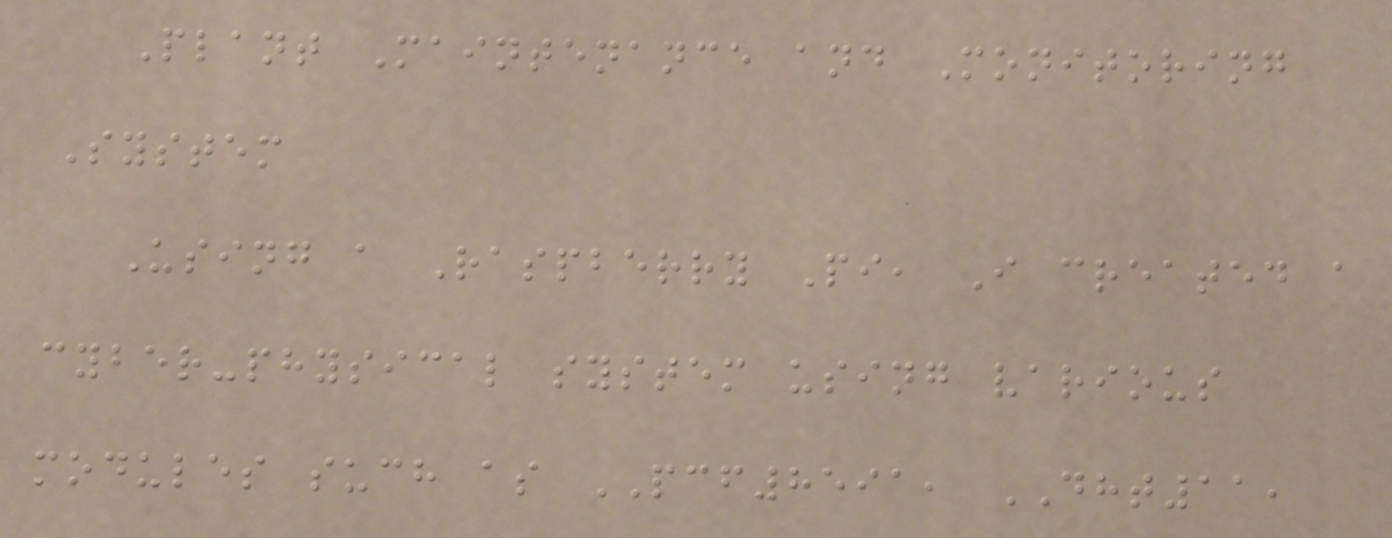Plant Maintenance and Monitoring
System
Using a Raspberry Pi, I created a
cyber-physical system using various
modules such as PCF8591, DHT11,
